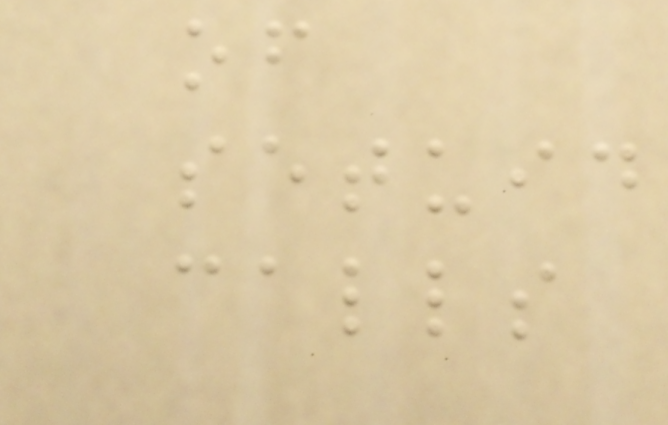of
setuid
calls
